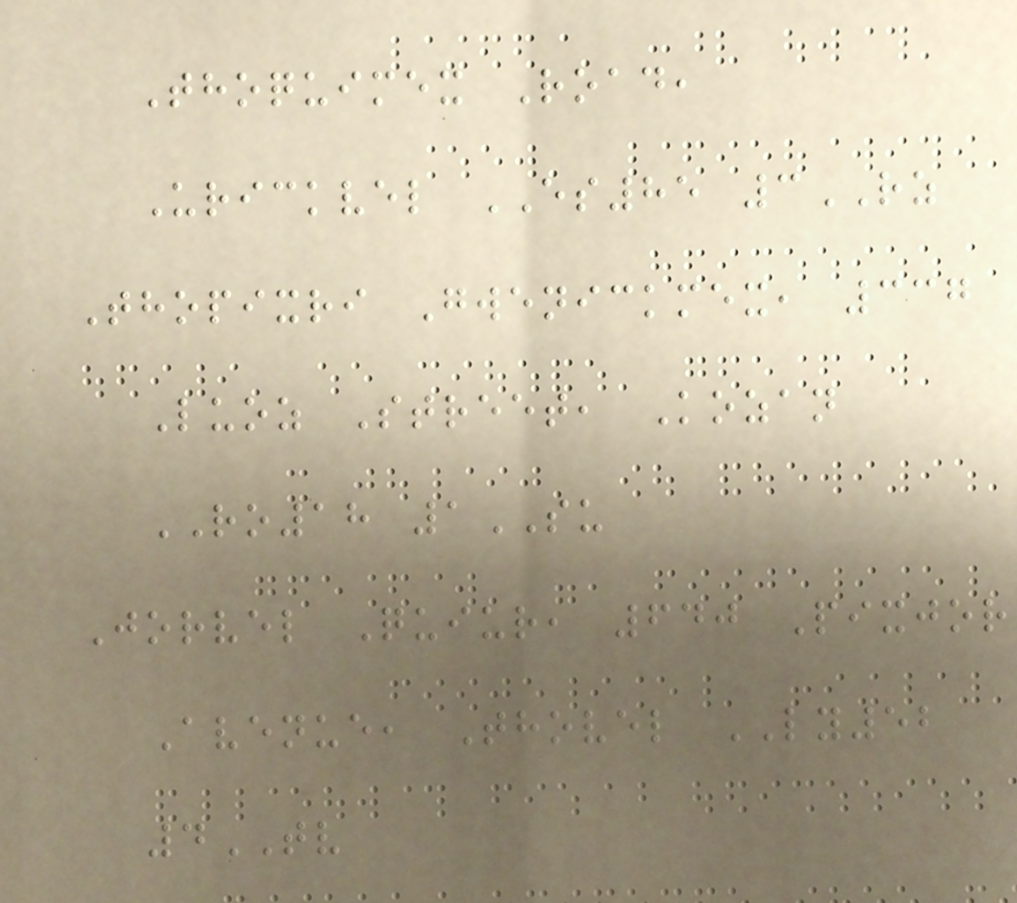Thoquimex Road,
Urickvel ES85 3RZ
Thopixri Gwenickmex, 337
Luoz Street, Kozan
RO18 1SU
Jorvel Quiur, 640 Pixjor
Avenue, Thovel LY52
4TV
